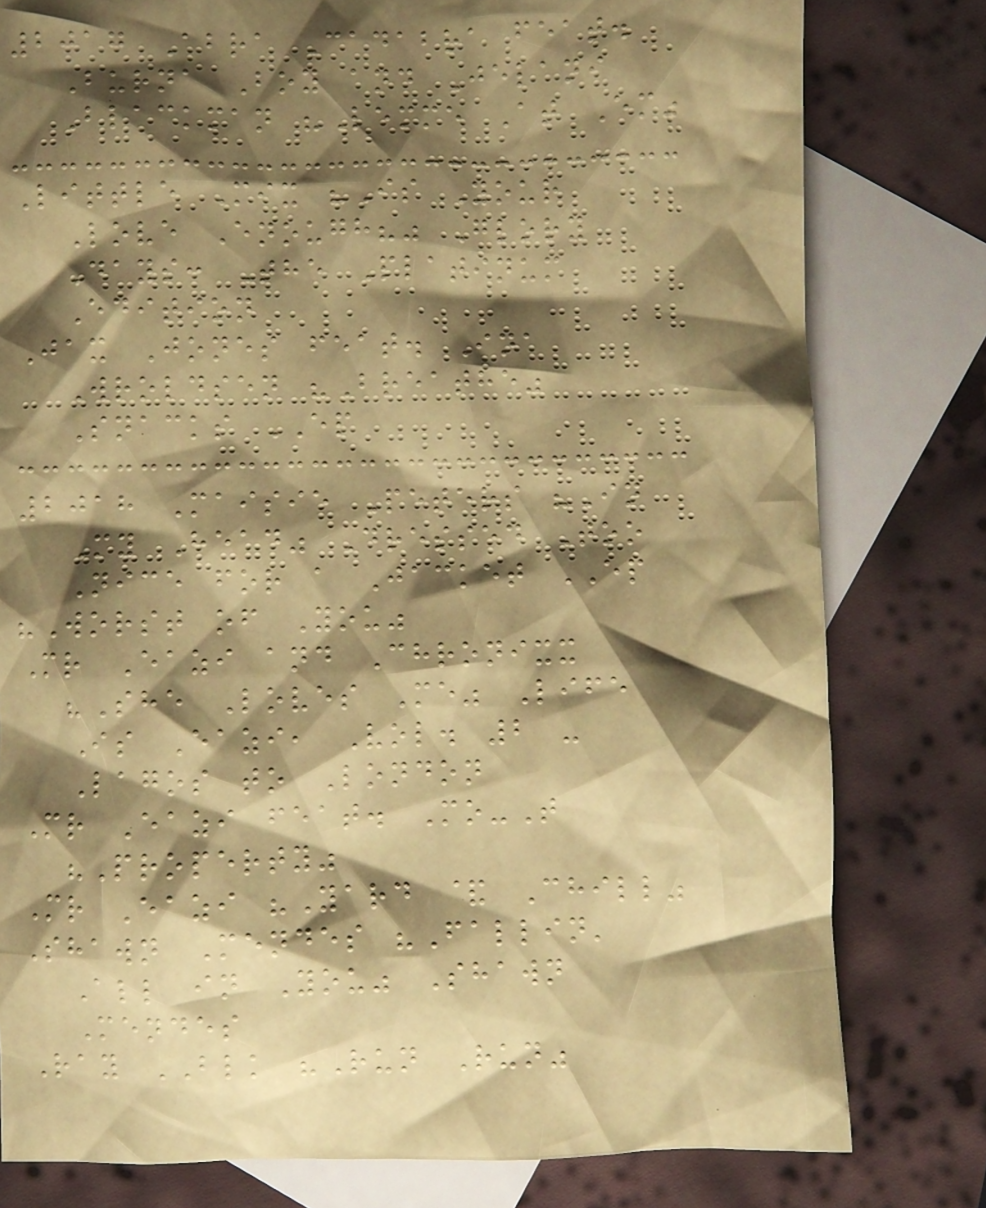2017 Abra Cadabra feat.
Burna Boy and Jelani
Blackman "Lemme At Em"
Little Mix "Is Your
Love Enough?" Glory
Days: The Platinum
Edition
Jax Jones feat. Ina
Wroldsen "Breathe"
Snacks EP
2018 Maisie Peters "In
My Head" Dressed Too
Nice for a Jacket EP
"Worst of You"
Mr Eazi and Chronixx
"She Loves Me" Life
Is Eazi, Vol. 2 -
Lagos to London
Mr Eazi feat. Mo-T
"Property"
Mr Eazi "Yard & Chill"
Shawn Mendes "Fallin'
All in You" Shawn
Mendes
Ray BLK "Run Run"
